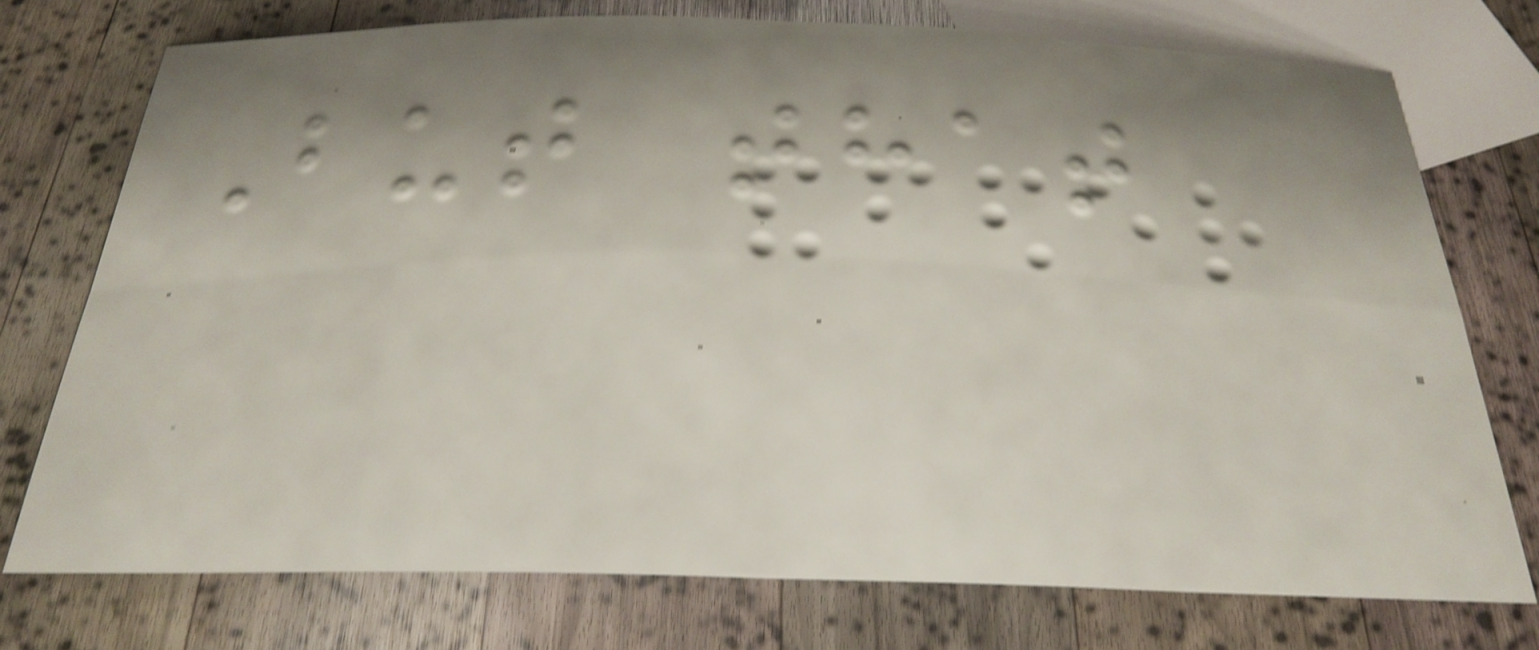But that
